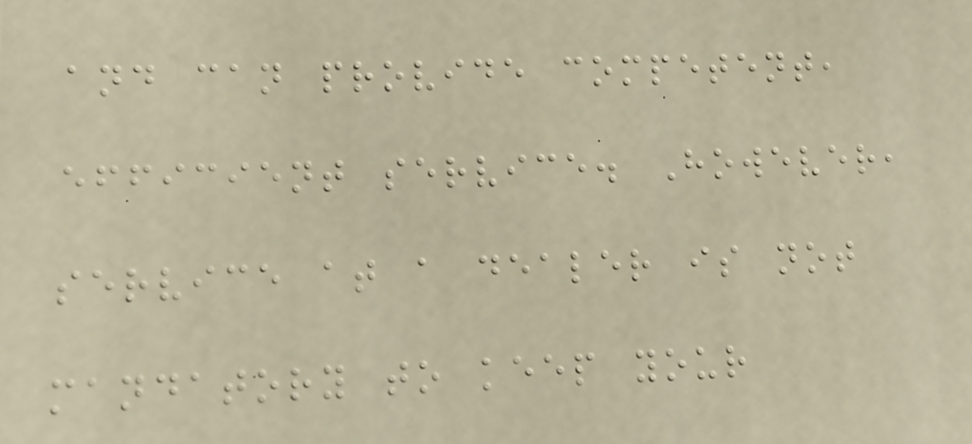and can provide competent,
efficient service. However,
service at a dealer is not
mandatory to keep your
